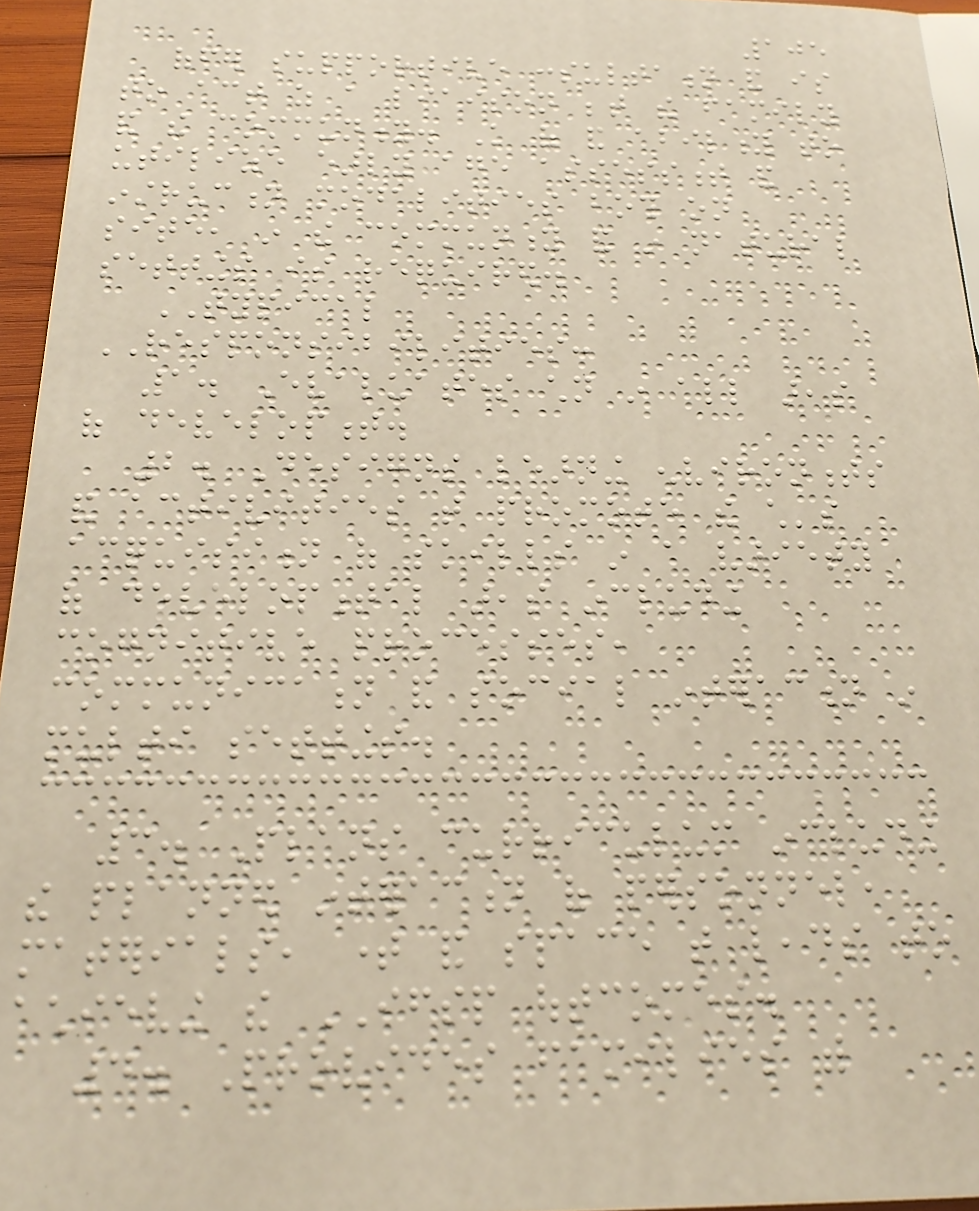105
offer supportive consultation and is
to act as a liaison between the family
and the community. Knowledge of and ability to
utilize early age assessment and
instruction modalities both on
site, in the community and in natural
settings is required.
TYPICAL
RESPONSIBILITIES:
1. Evaluates children in all areas
of development.
2. Designs learning environments
and activities that promote the child's
acquisition of skills in a variety
of developmental areas including
cognitive processes,
communication and social interaction in
multi settings.
3. Plans curriculum including
the planned interaction of personnel,
materials, time and space that leads to
achieving the IFSP outcomes.
4. Provides families with
